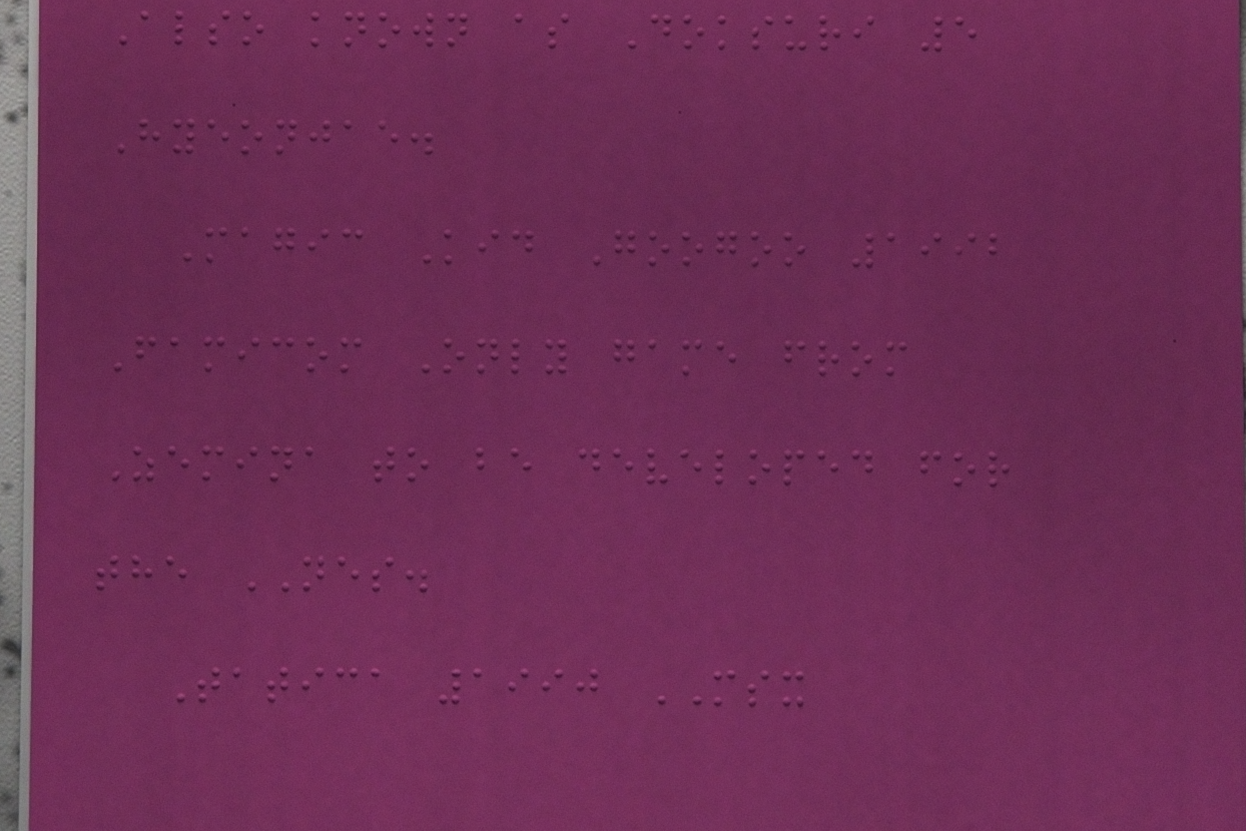Also known as Doksuri 5
Hyeonjae.
Magic Kid Googoo 1992
Famicom Only game from
Zemina to be developed for
the NES.
Tatica 1990 MSX
